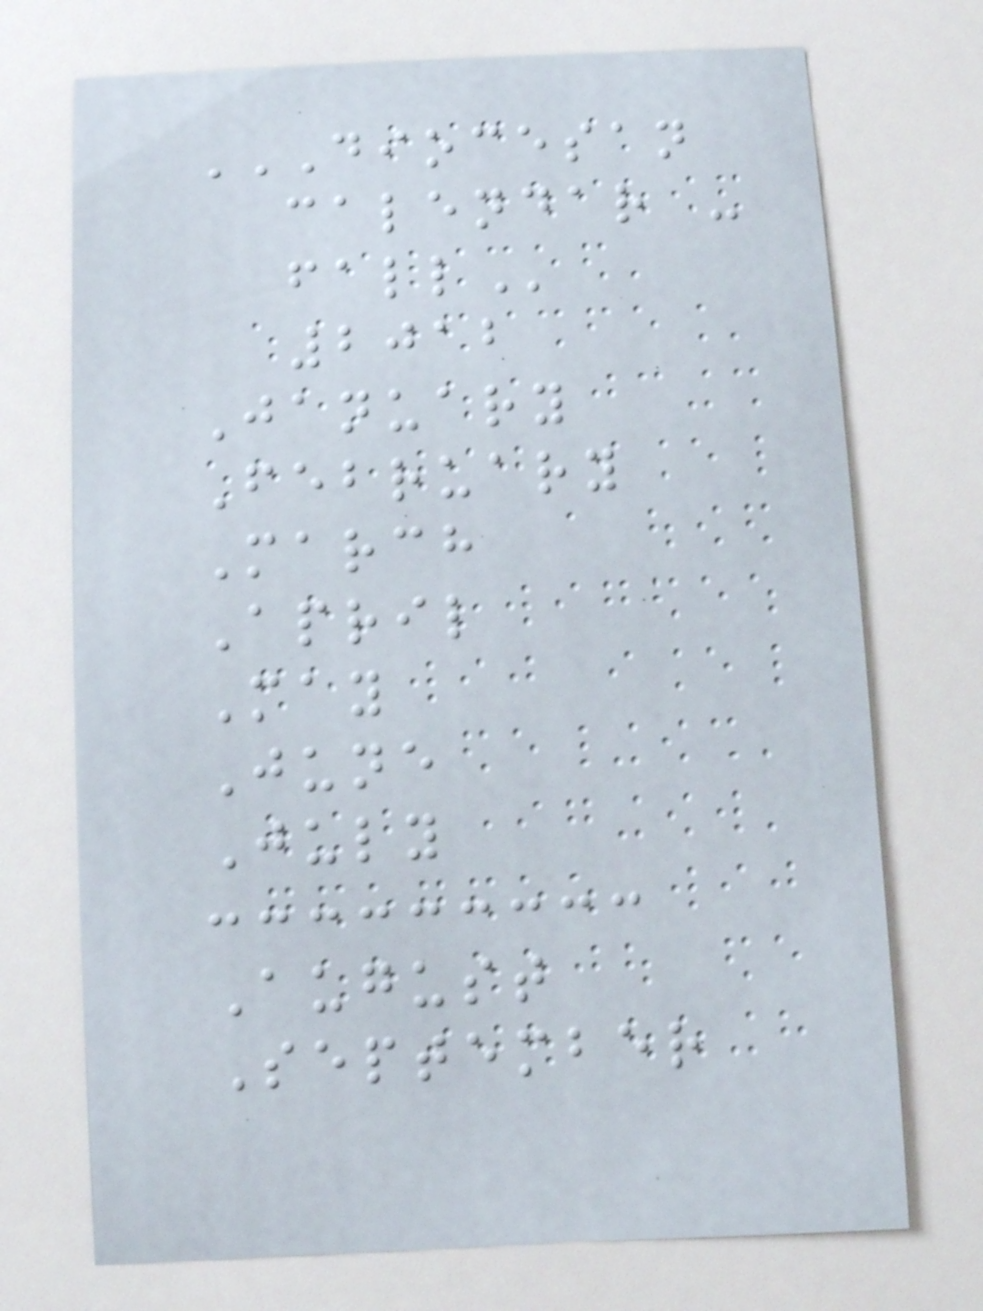DIOCESAN
CALENDAR -
FALL
2012
January
February
March
April
May
June
July
August
September
